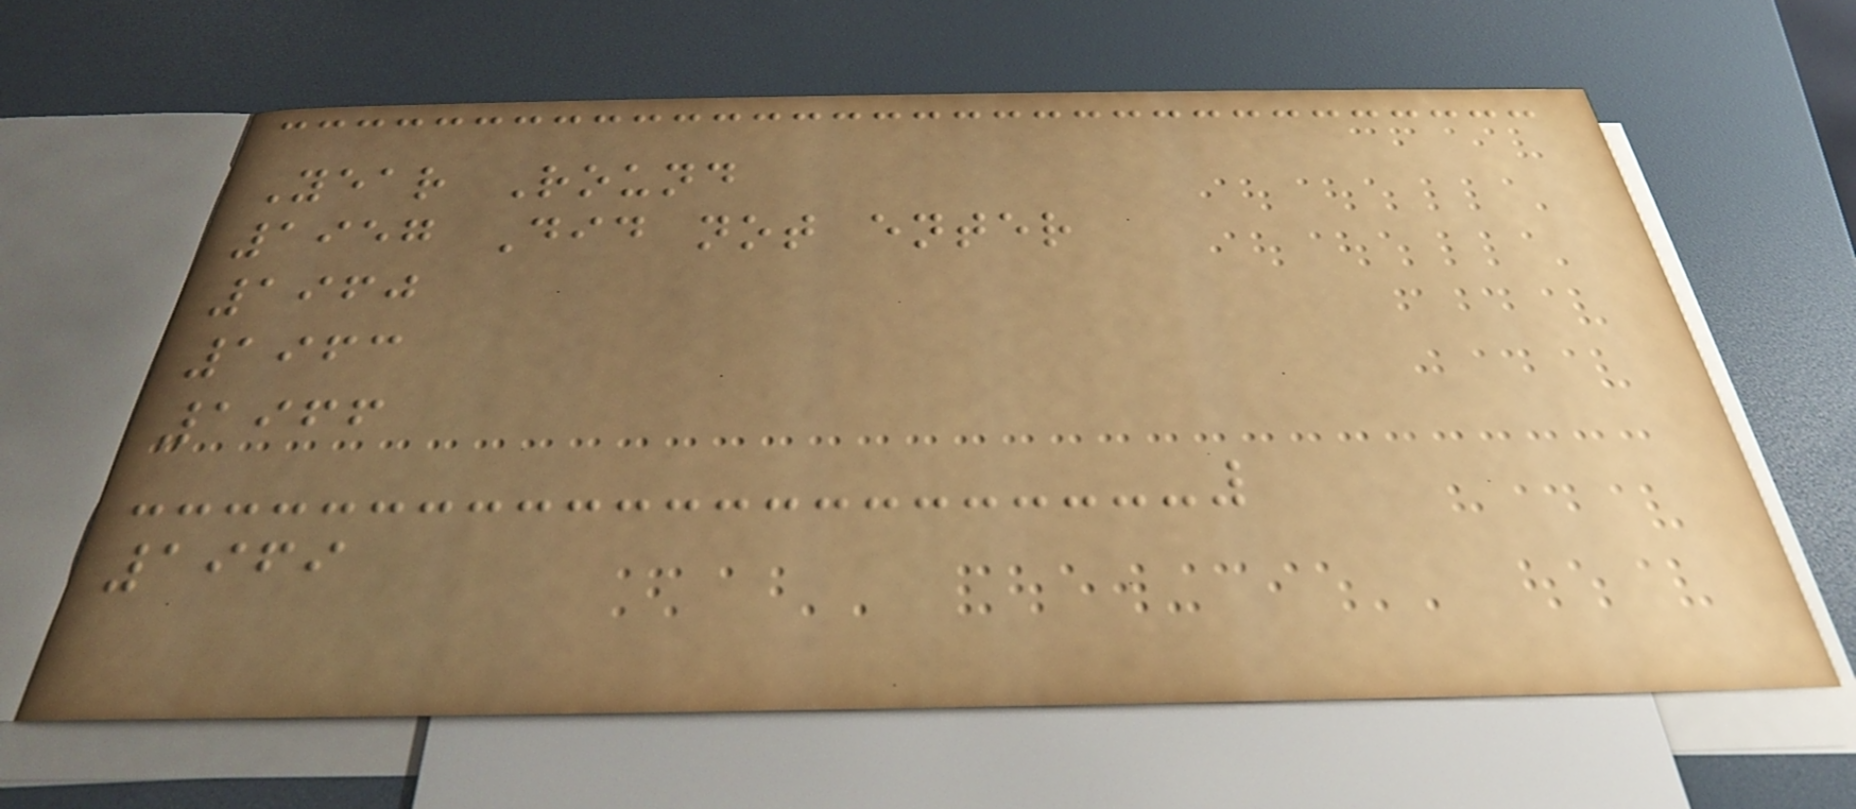Year Round
1957 Did not enter
1960
1963
1966
1969
